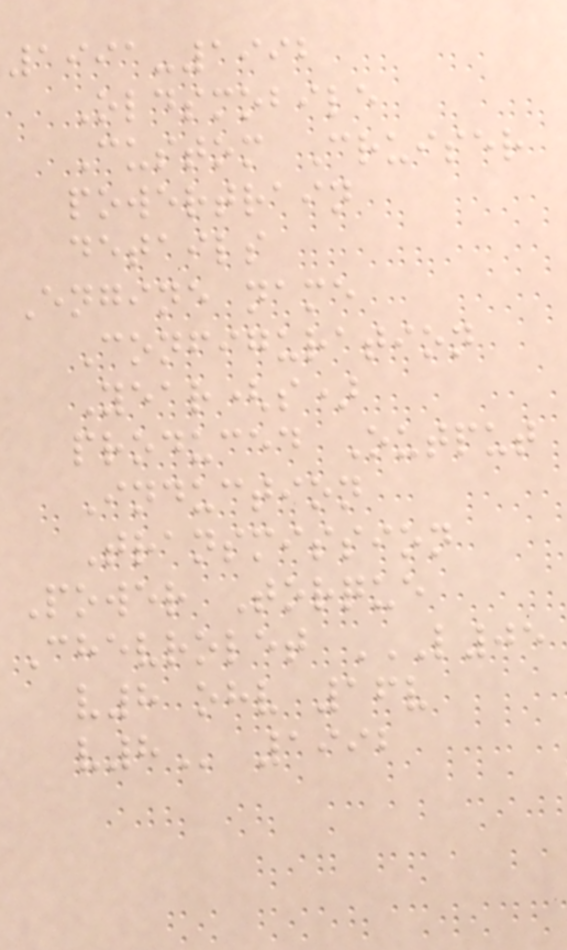1991-1992
Oldsmobile
Custom Cruiser
powertrain
details
Engine name
Configuration
Year(s)
produced Output
Induction
Transmission
Power Torque
Chevrolet L05
V8 OHV 16V
V8 1992
